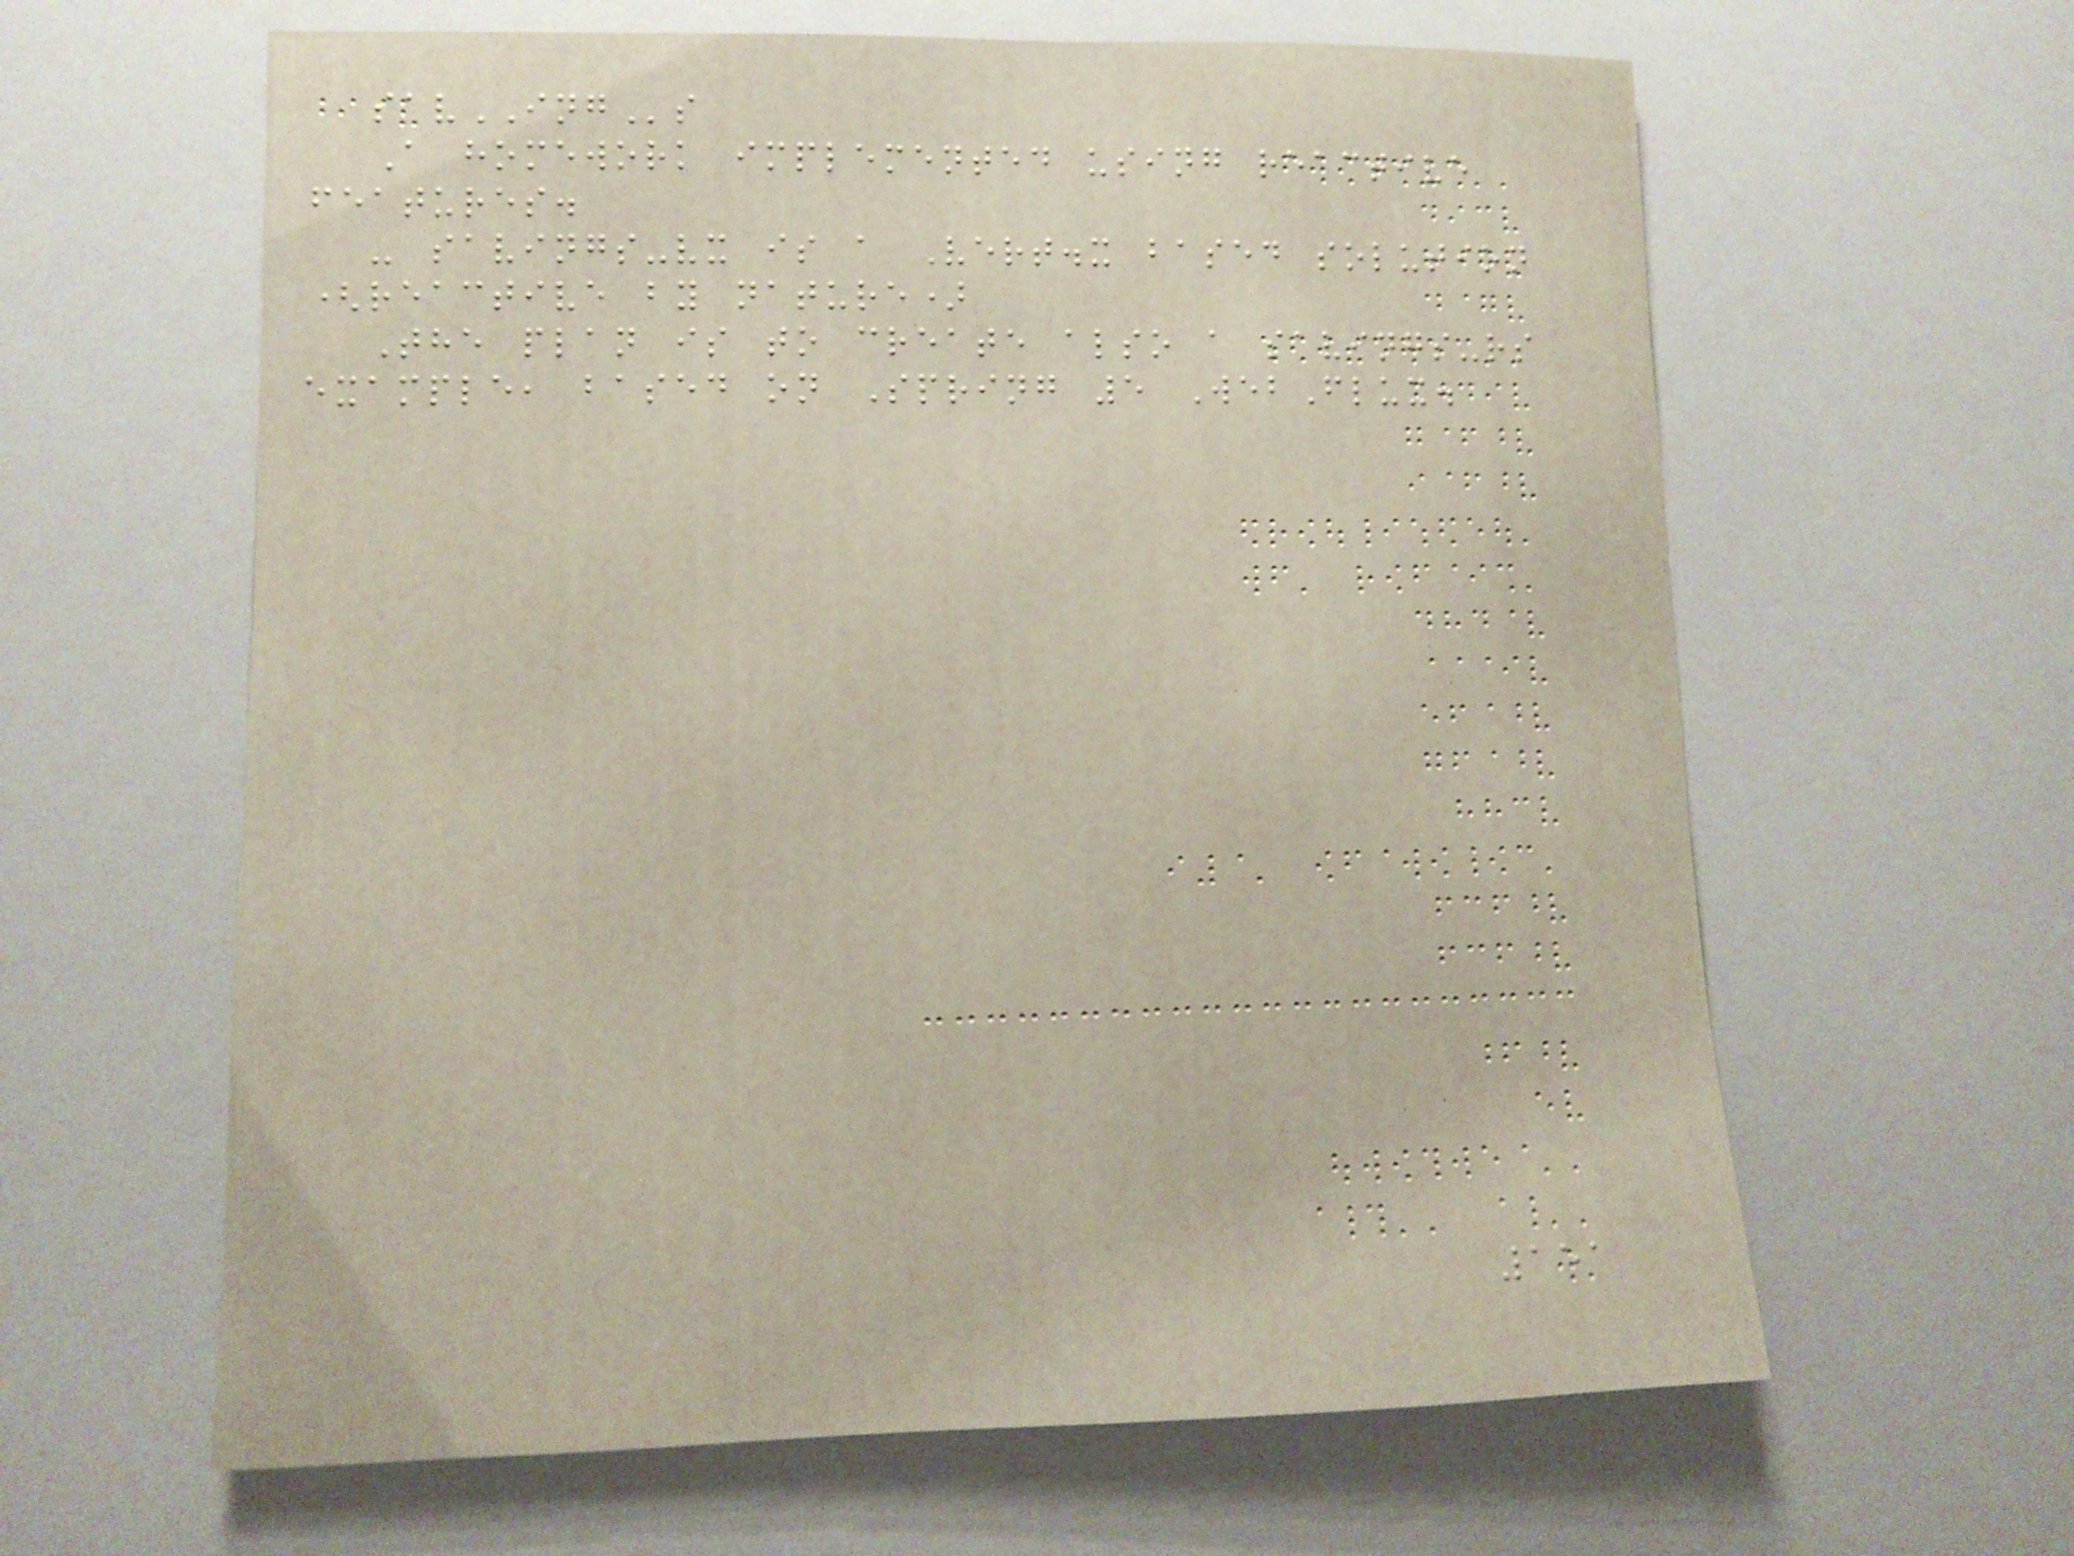savINGs
A homework implemented using reactive
features.
- savings-vx is a Vert.x based solution
(reactive by nature)
The plan is to create also a savings-rs
example, based on Spring 5 WebFlux.
151
